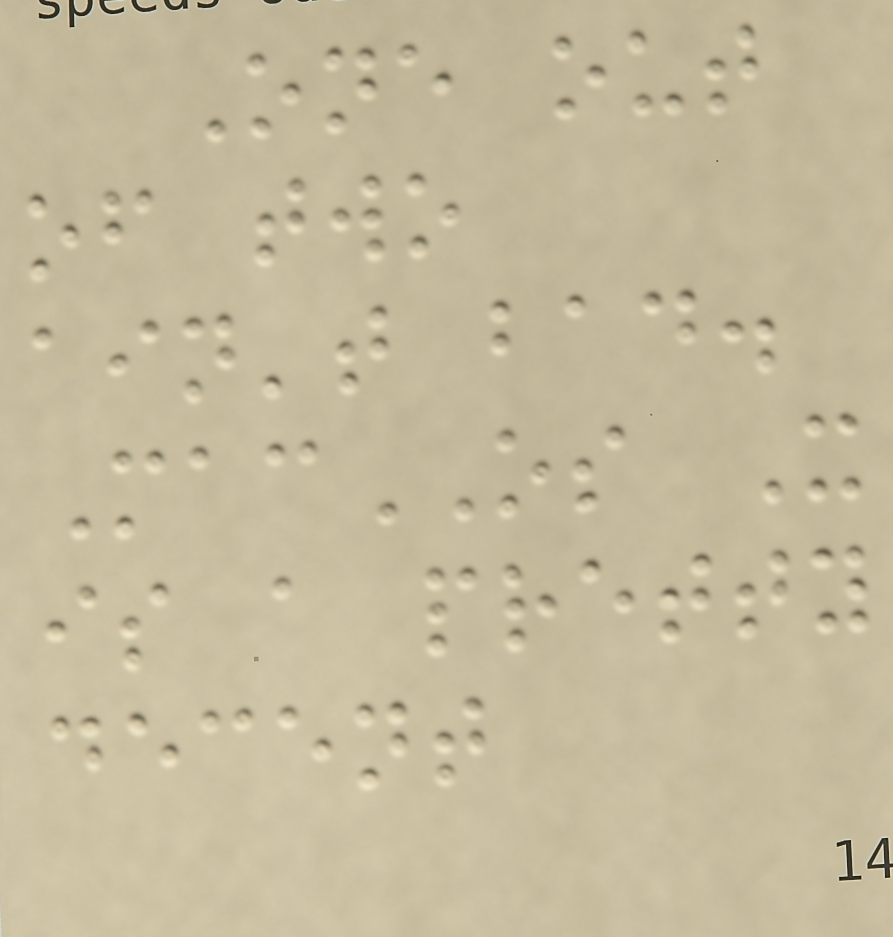One out
of two
ain't bad.
MacOS X
is a pretty
decent
